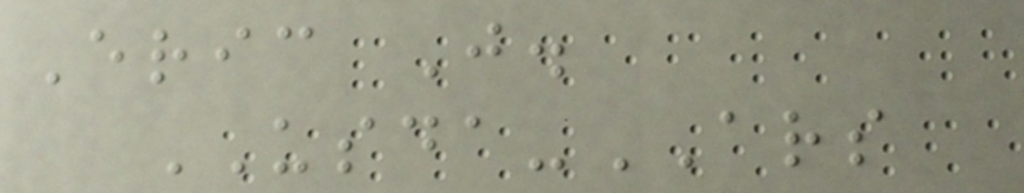Eric J.
USDA-ARS
